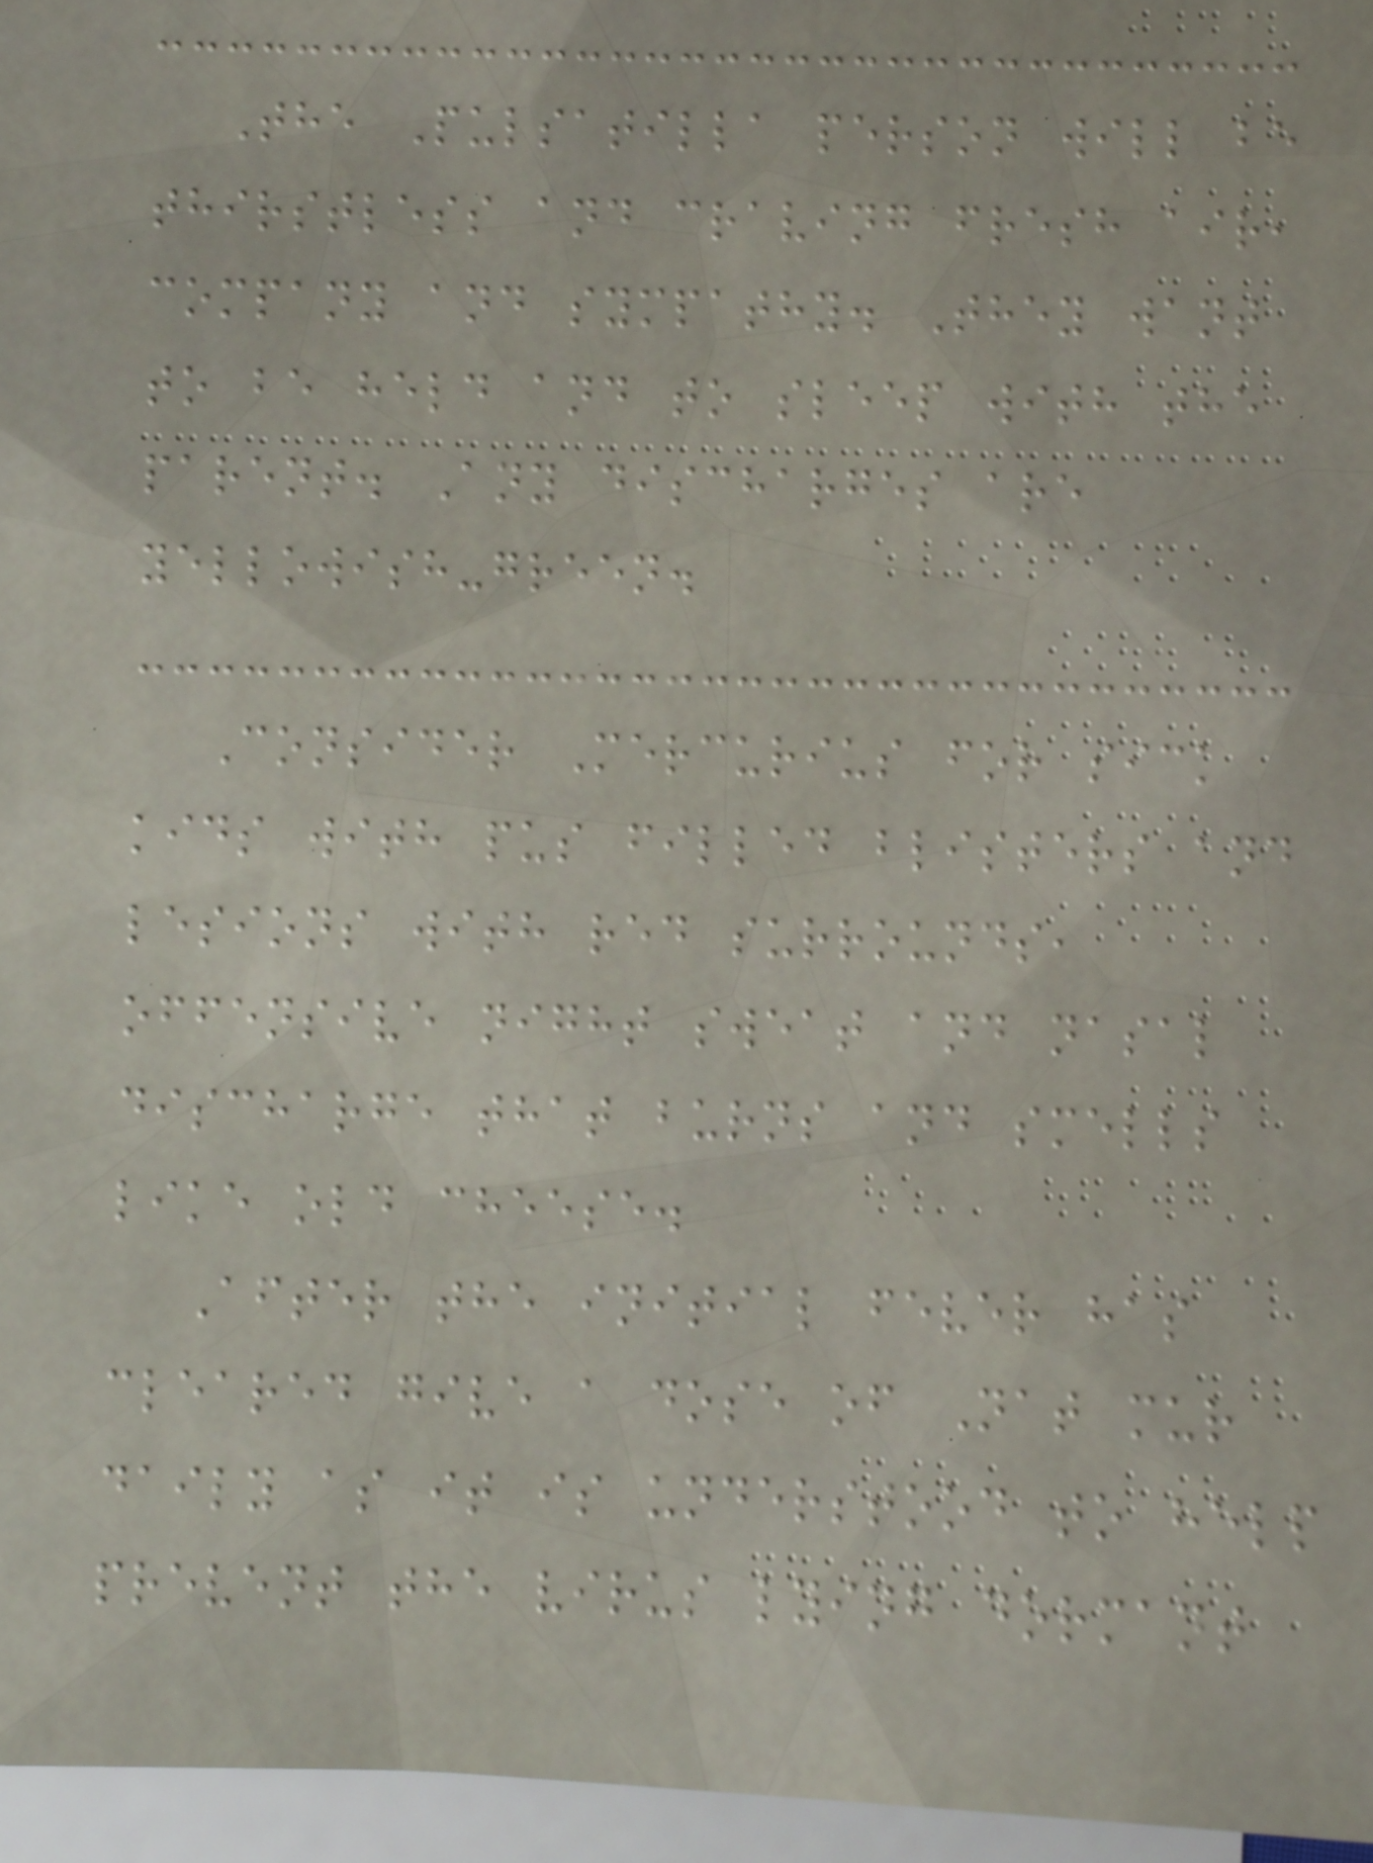The Pulsatilla person will be
thirstless and craving fresh air,
company and sympathy. They want
to be held and to sleep with the
parent. Any discharges are
yellowish-green.
Consider Mercurius for sick
kids with pus filled blisters and
lesions with red surrounds,
offensive night sweat and nasal
discharge that burns and smells
like old cheese.
After the initial fever has
cleared give a dose of Nat mur
daily as it is understood to help
prevent the virus lying dormant
